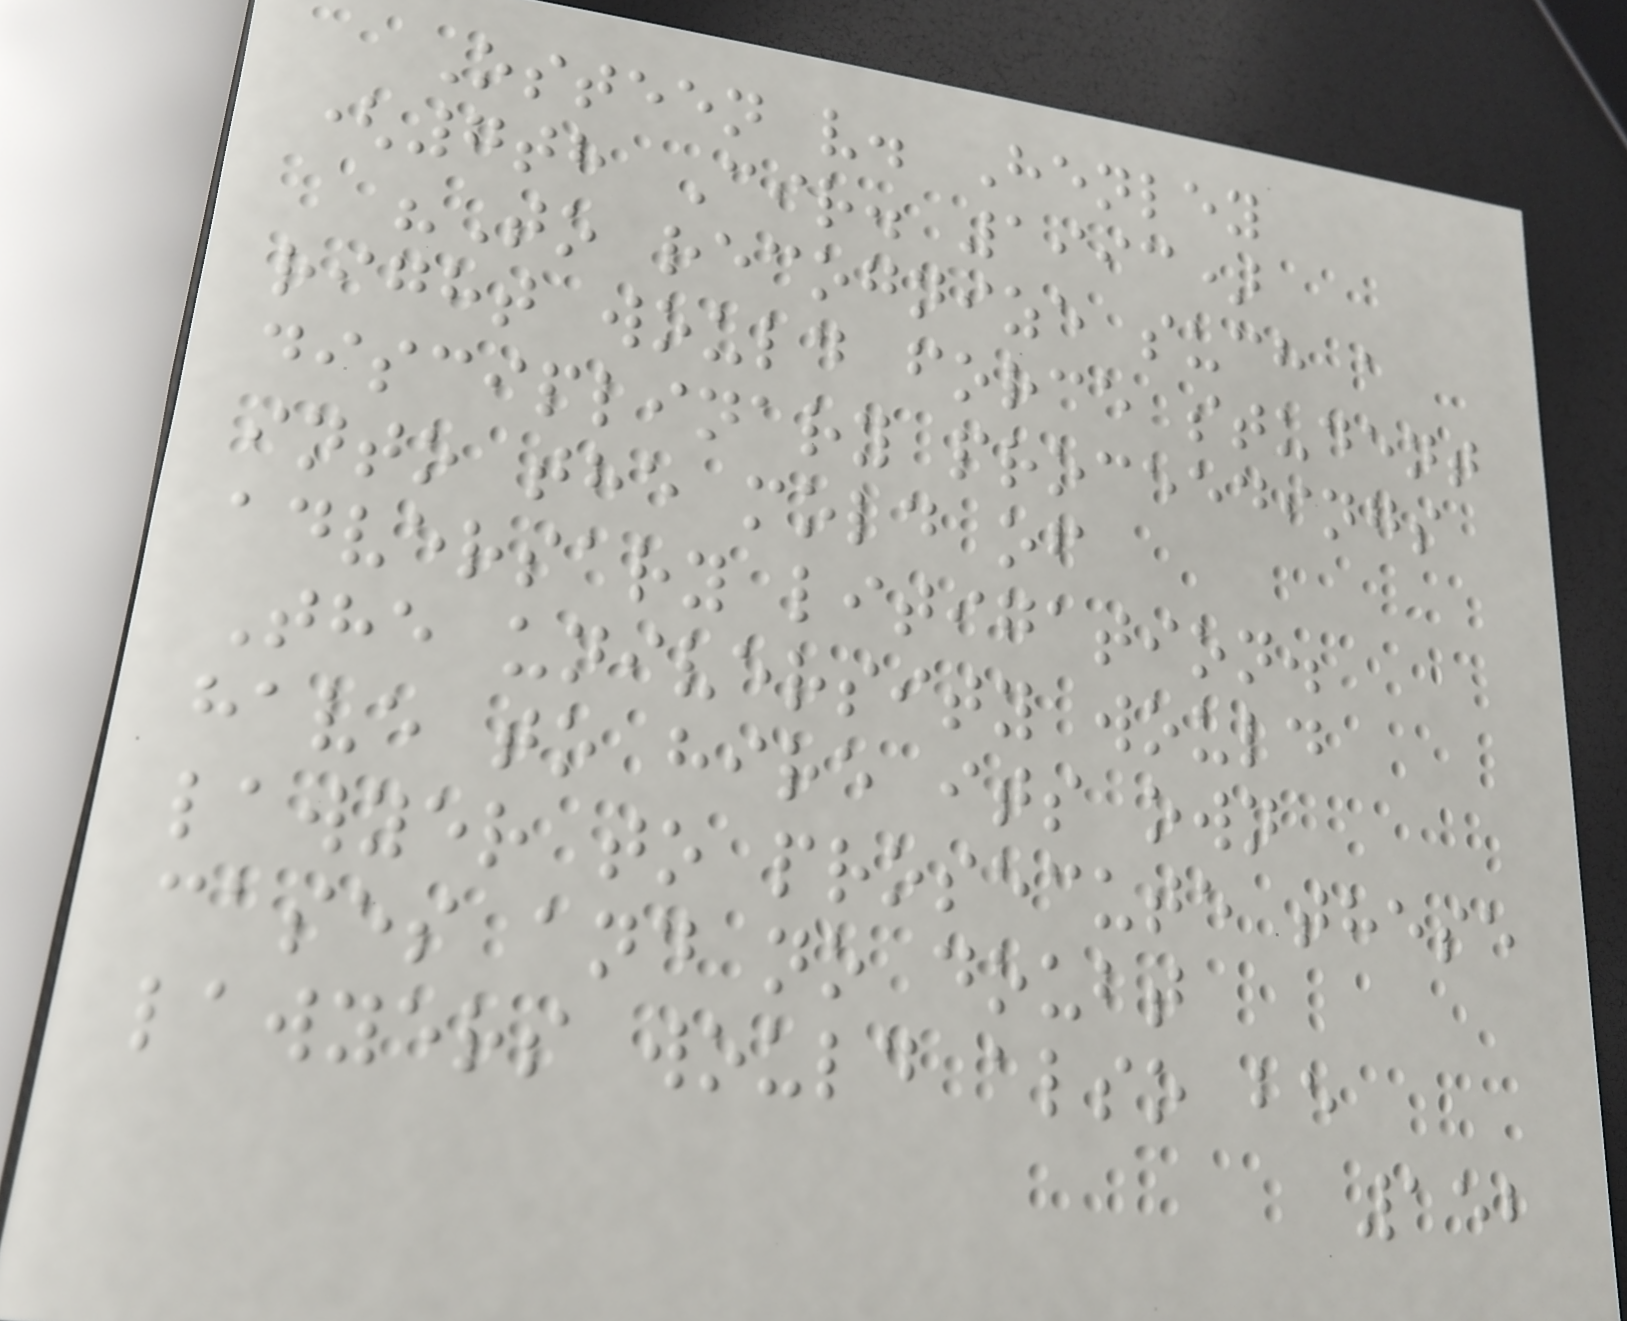Osteen v. Henley
(7th Cir. 1993)
"To recognize such a
right would force student
disciplinary proceedings
into the mold of
adversary litigation.
The university would
have to hire its own
lawyer to prosecute these
cases and no doubt
lawyers would also be
152
